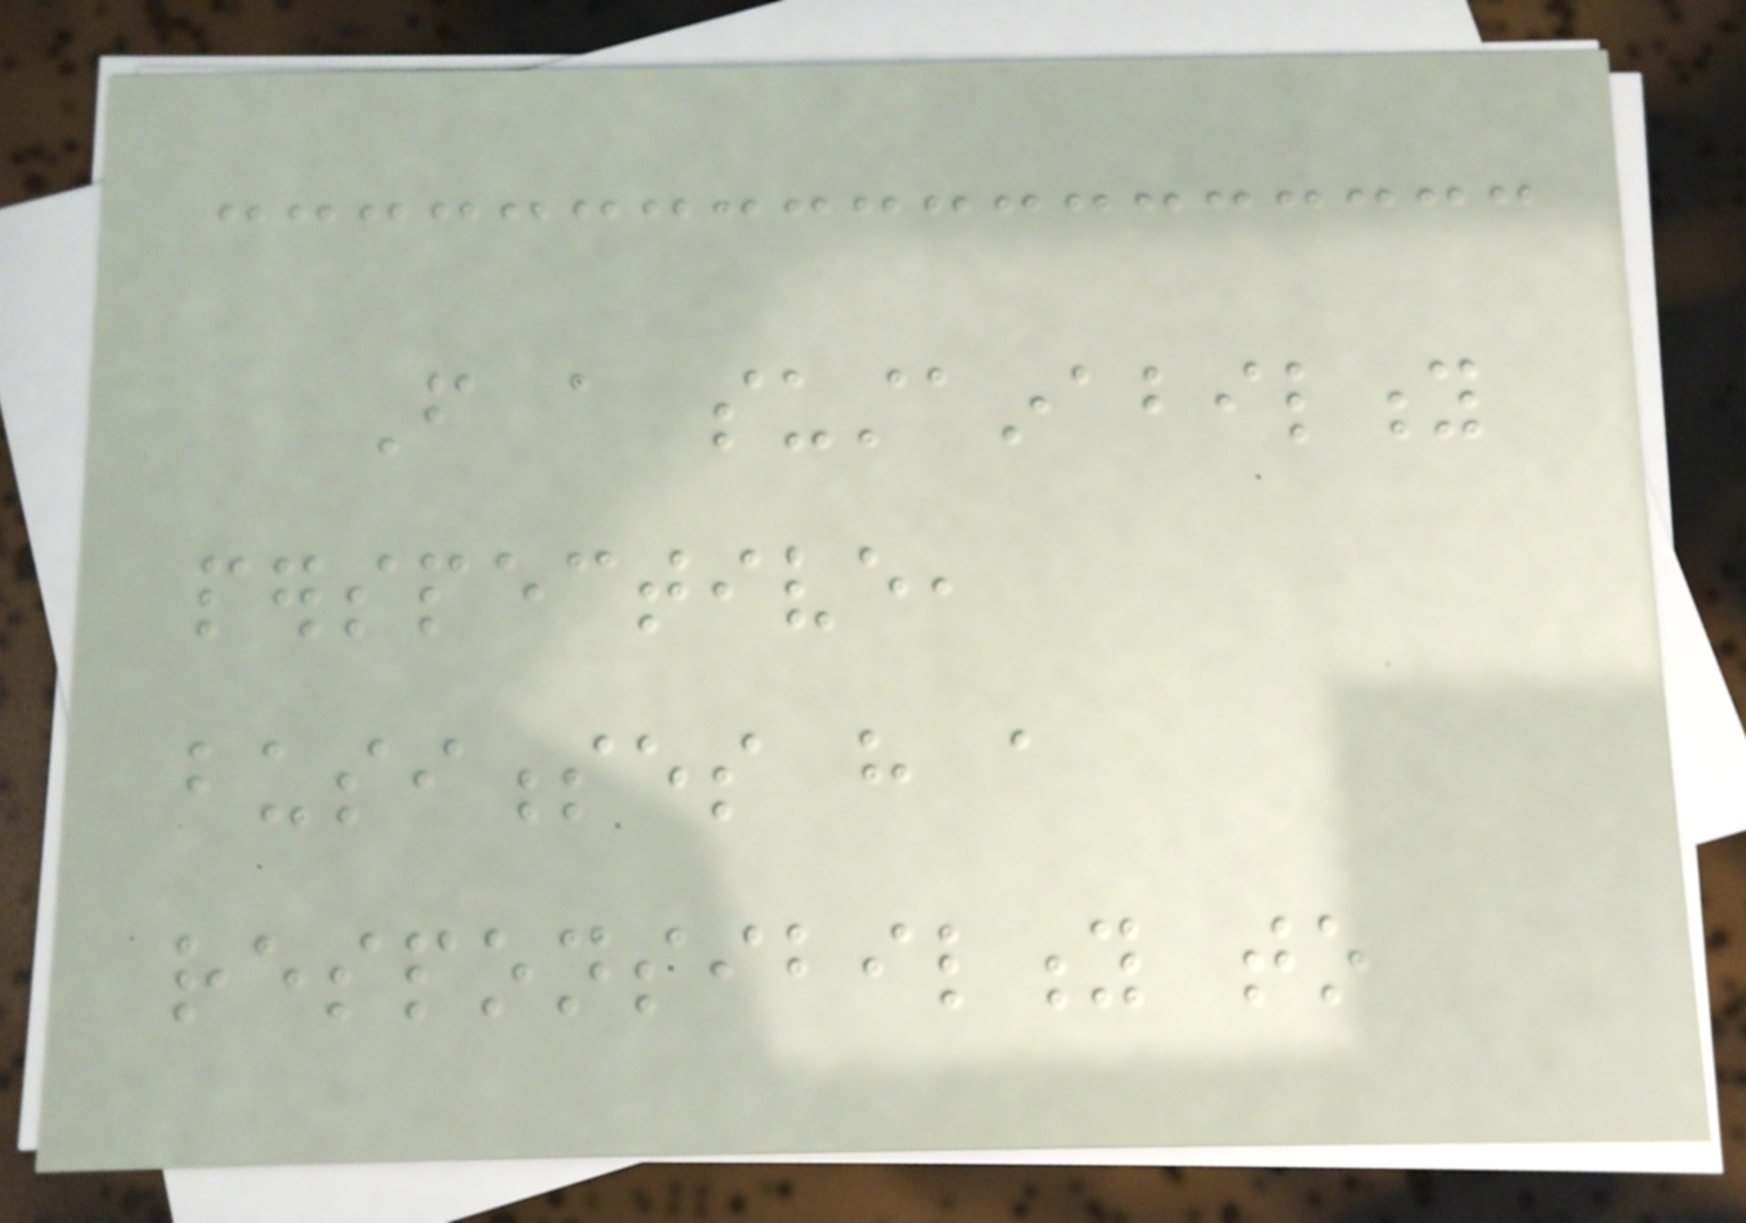From a sustainability
perspective,
businesses have a
responsibility to
